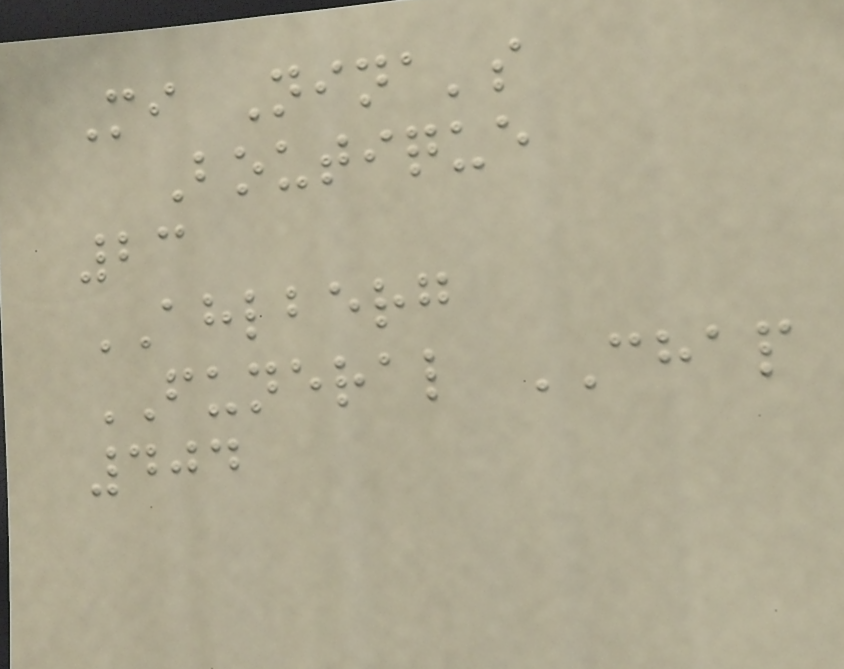Mi Nina's
Boutique
23
AHLBERG
FUNERAL CHAP
404
